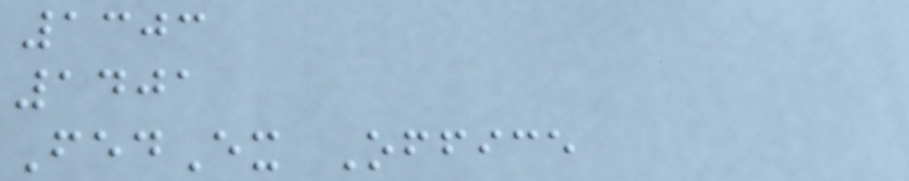1303
1401
FedEx Office
